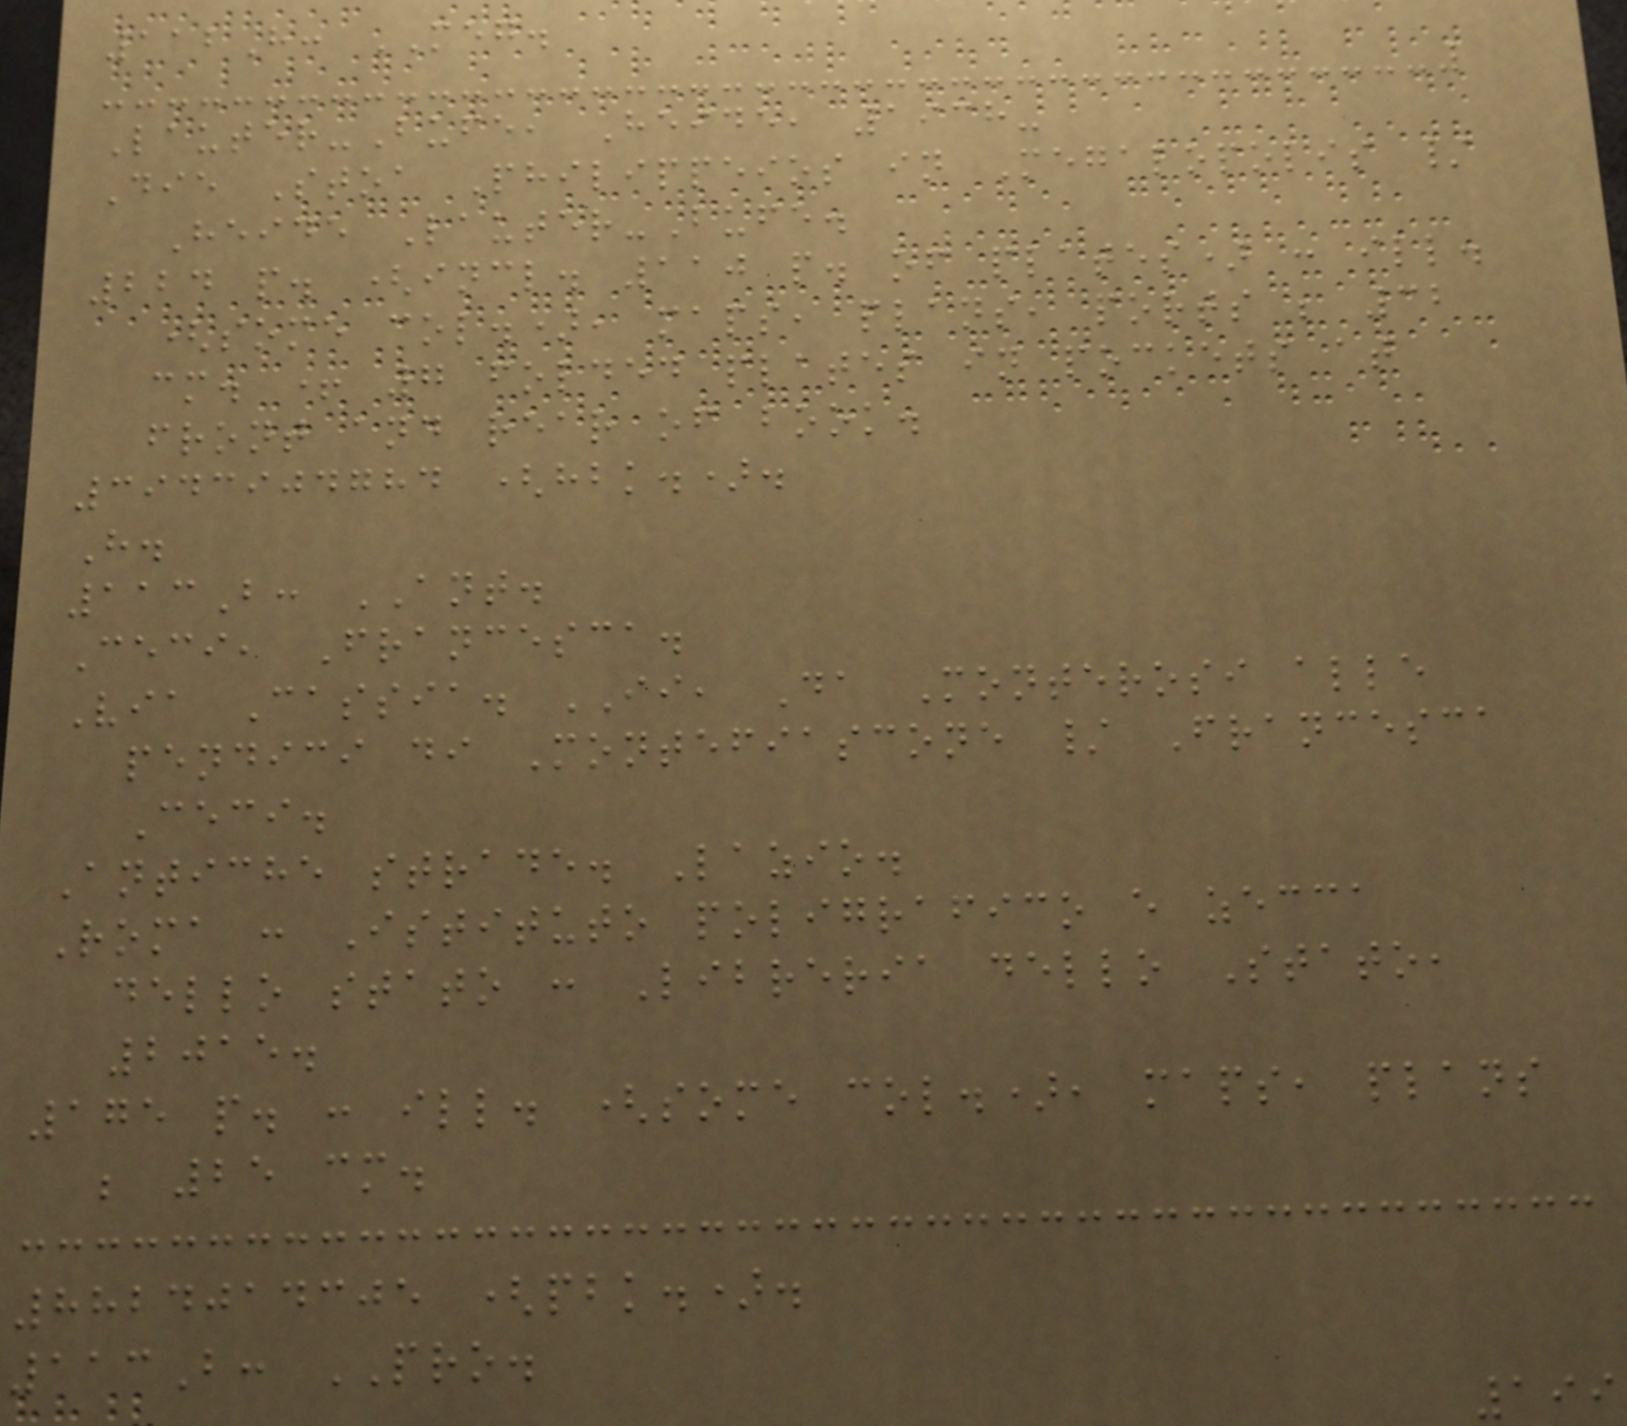112H: MEG.
Lauter-Bufe, Heide, 1938-
Die Stoa Philippeios in Megalopolis /
Heide Lauter-Bufe.
224 p. (incl. 110 p. of plates) : ill.
(some col.), maps, plans, ports ; 32
cm. + 7 folded plates in pockets at
front and rear of book.
3943904784 (hbk.).
H.
113B: ANT.
Ceci, Francesca.
Via Cassia. II, Da Monterosi alle
pendici di Montefiascone / Francesca
Ceci.
Antiche strade. Lazio.
Roma : Istituto poligrafico e zecca
dello stato : Libreria dello Stato,
2015.
175 p. : ill. (some col.), maps, plans
; 25 cm.
8824014305 (pbk.).
113B: PRO.
199
